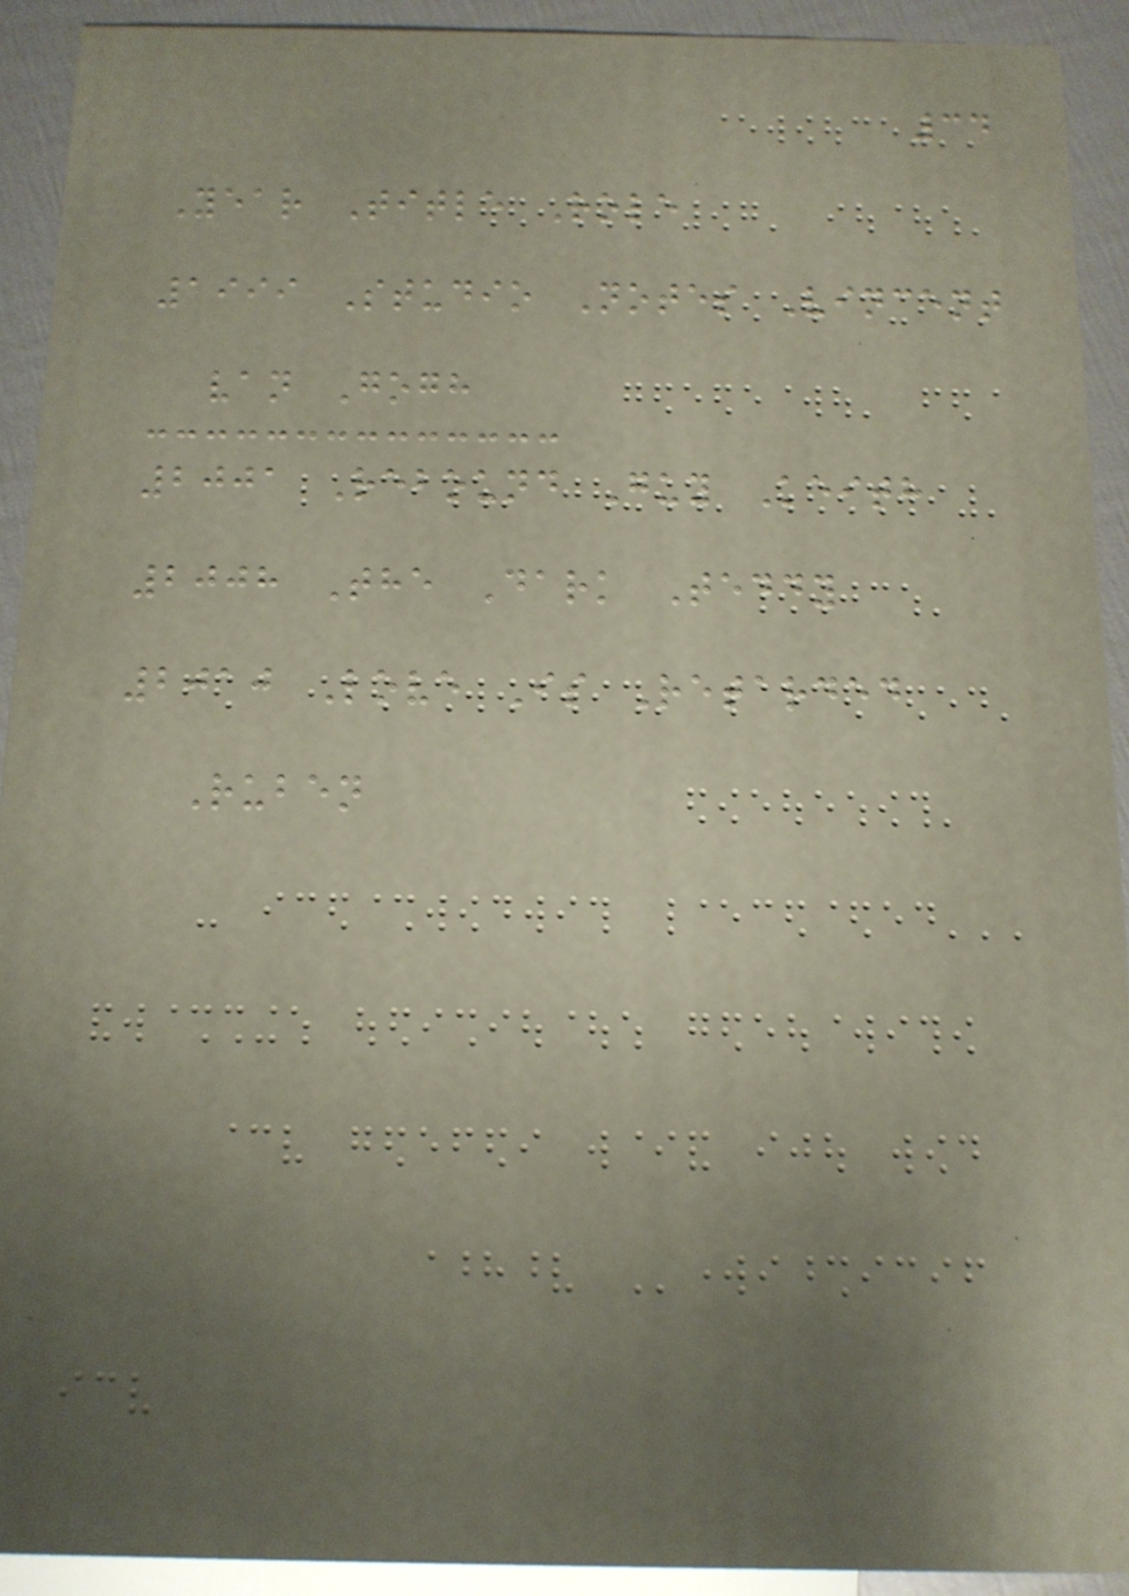34
Year Title Role
1999 Studio Notes Vincent
van Gogh
2001 Rebound Guy Keith
2008 The Dark Teddy
2010 Love Is Retarded
Ruben
